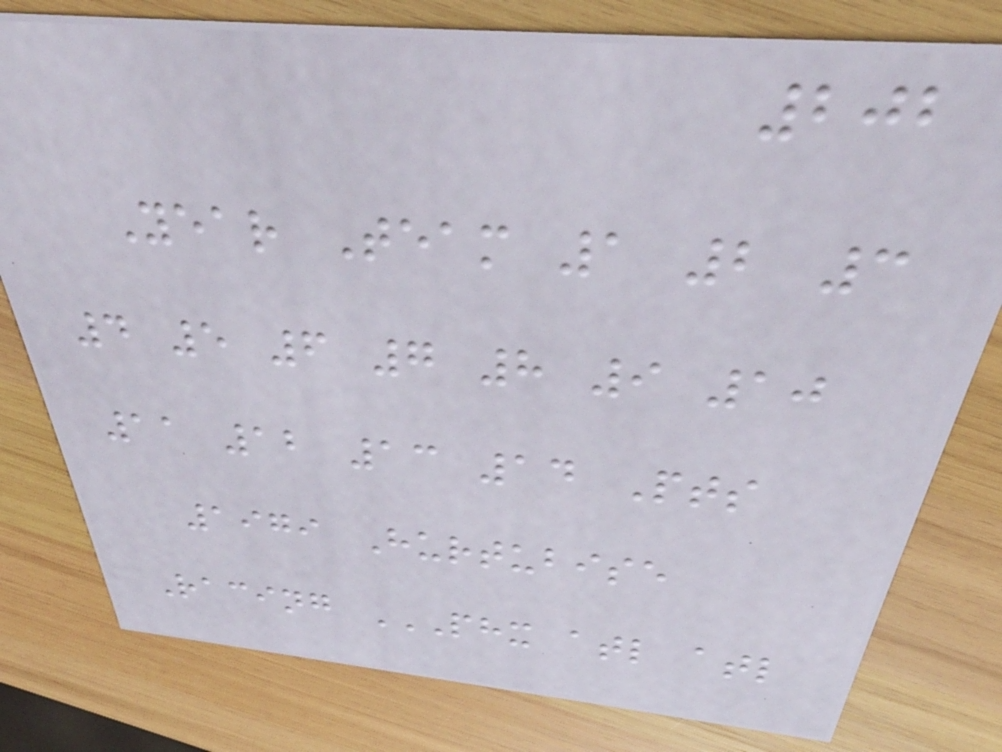202
Year Team 1 2 3
4 5 6 7 8 9 10
11 12 13 14 Pts
1979 Hurtubise
Racing PHX ATL ATL
